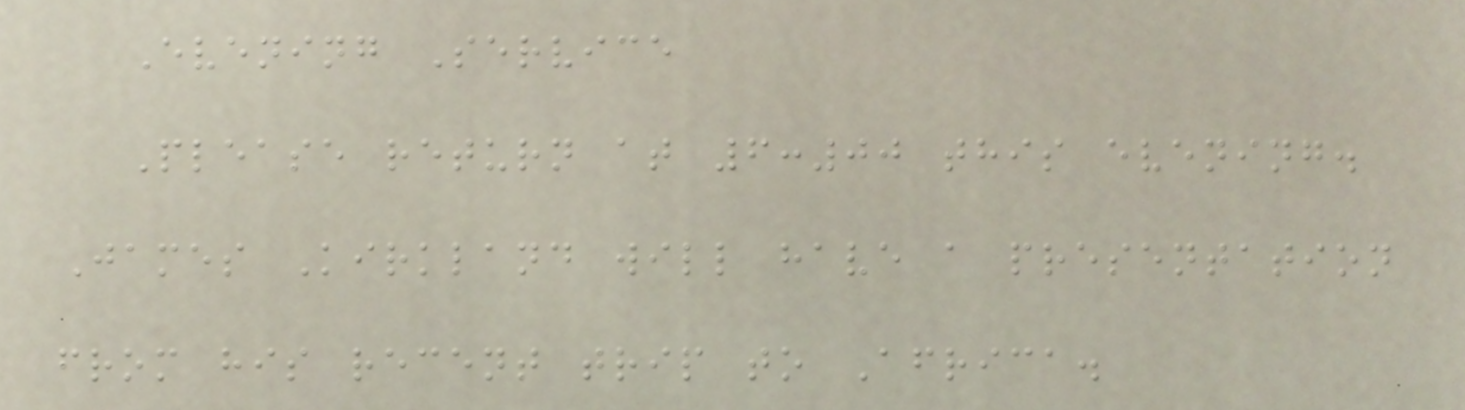Evening Service
Please return at 6:00 this evening.
James Kirkland will have a presentation
from his recent trip to Africa.
